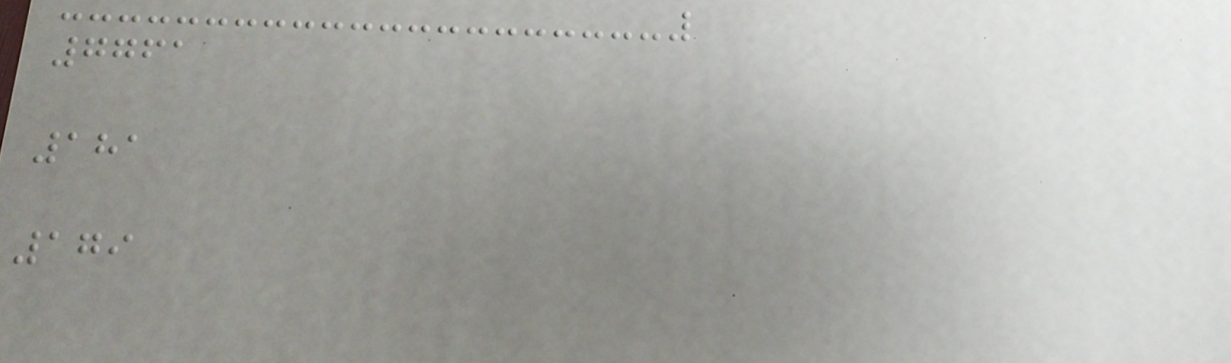7761
181
179
